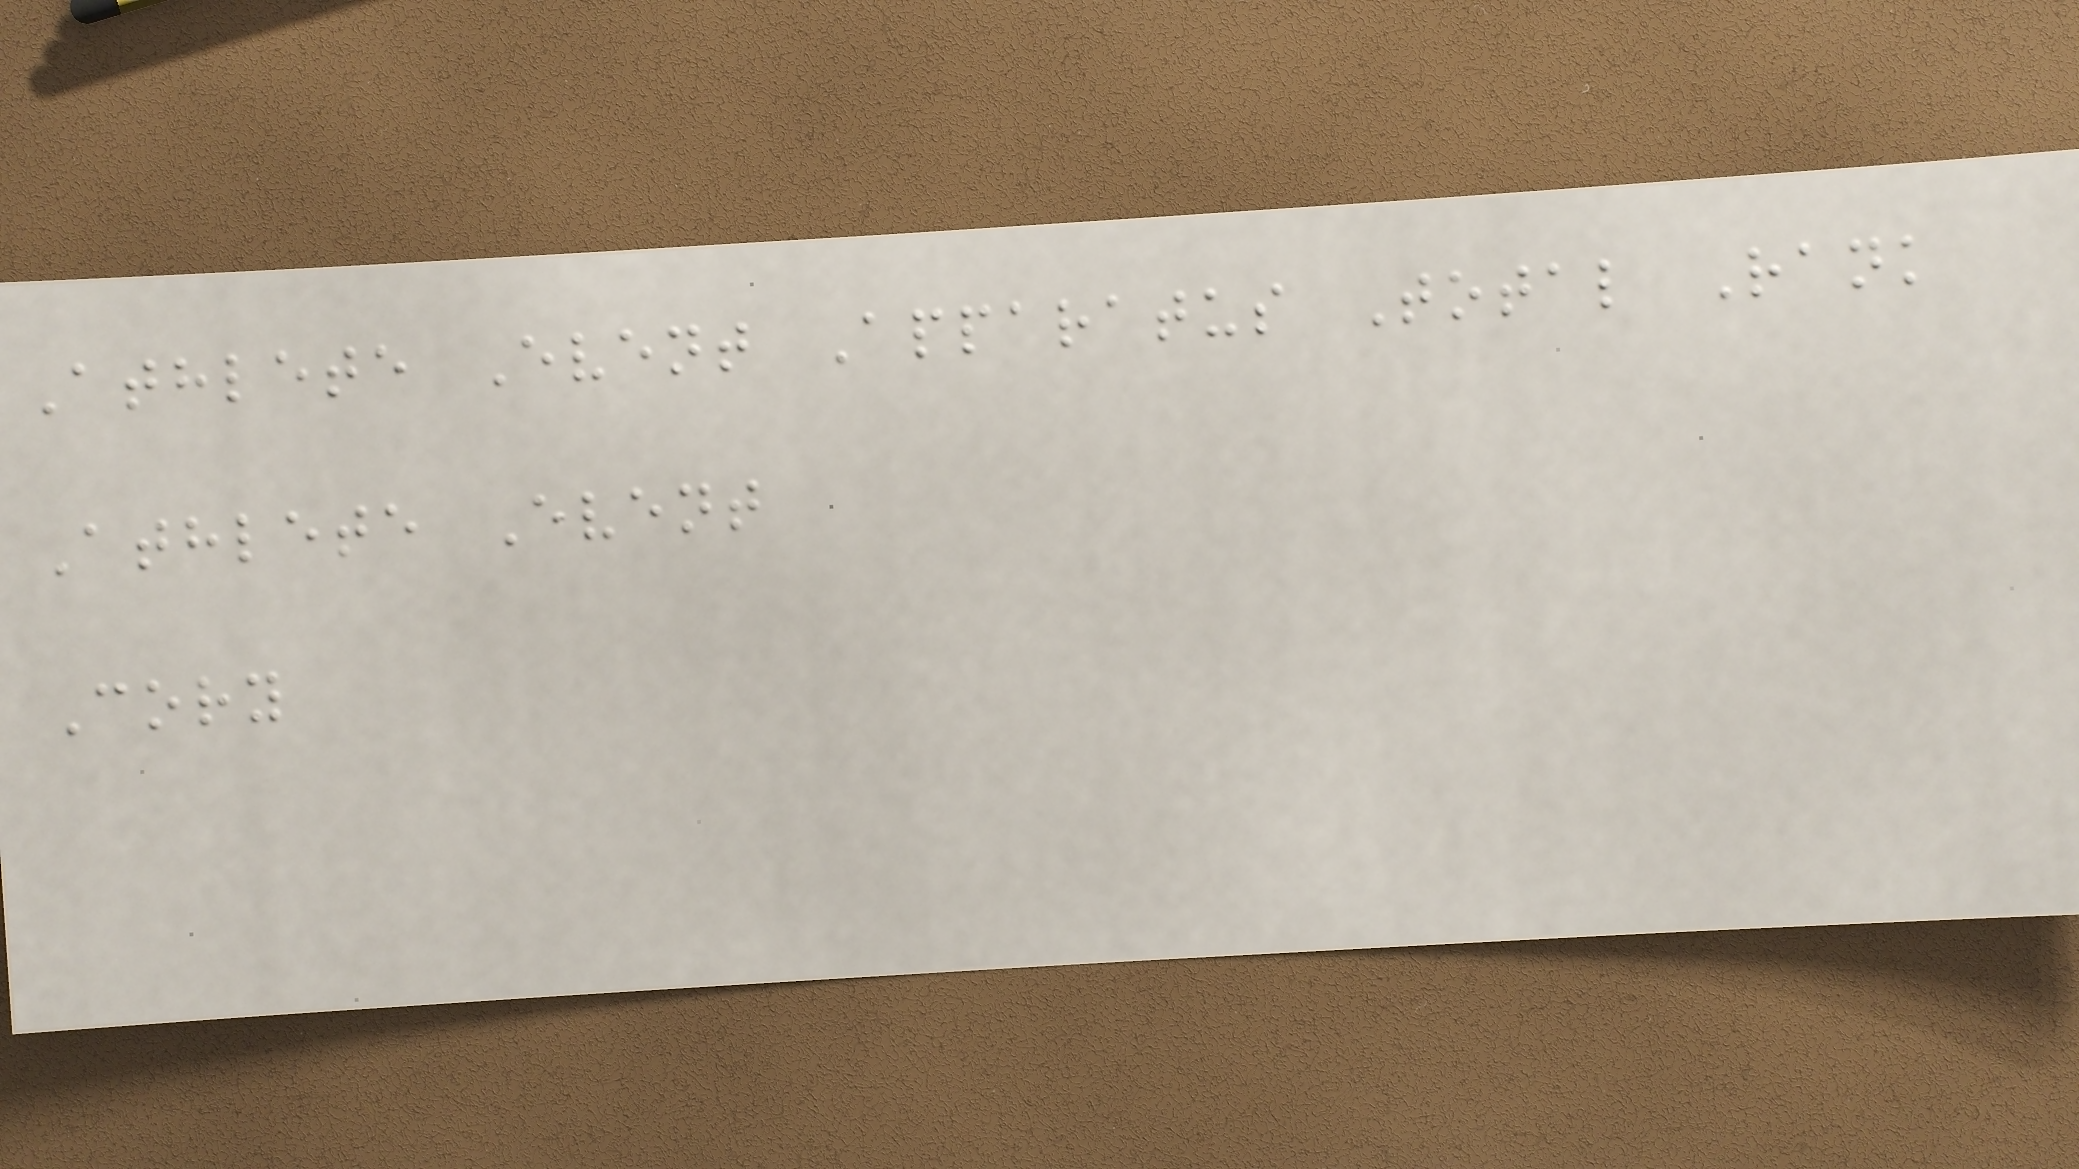Athlete Event Apparatus Total Rank
Athlete Event
Cory
